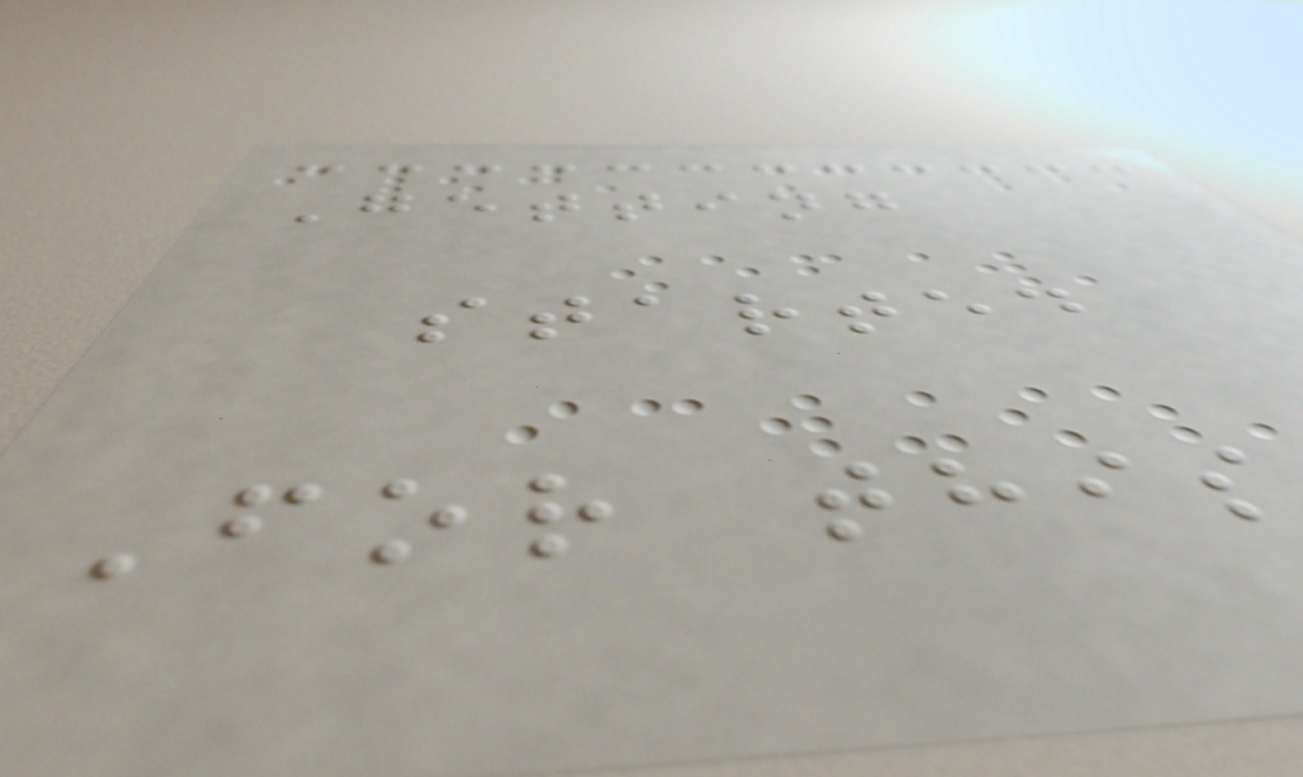Getting
started
For this
